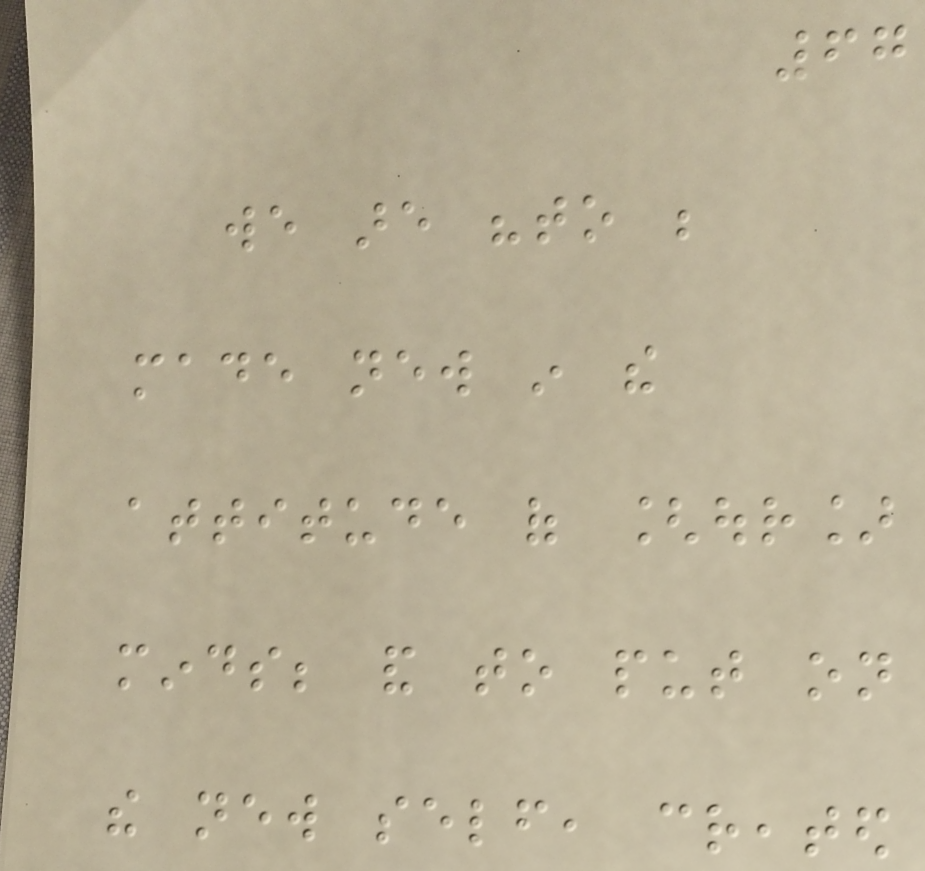67
we are "to be
made new in the
attitude of [our]
minds; and to put on
the new self, created
